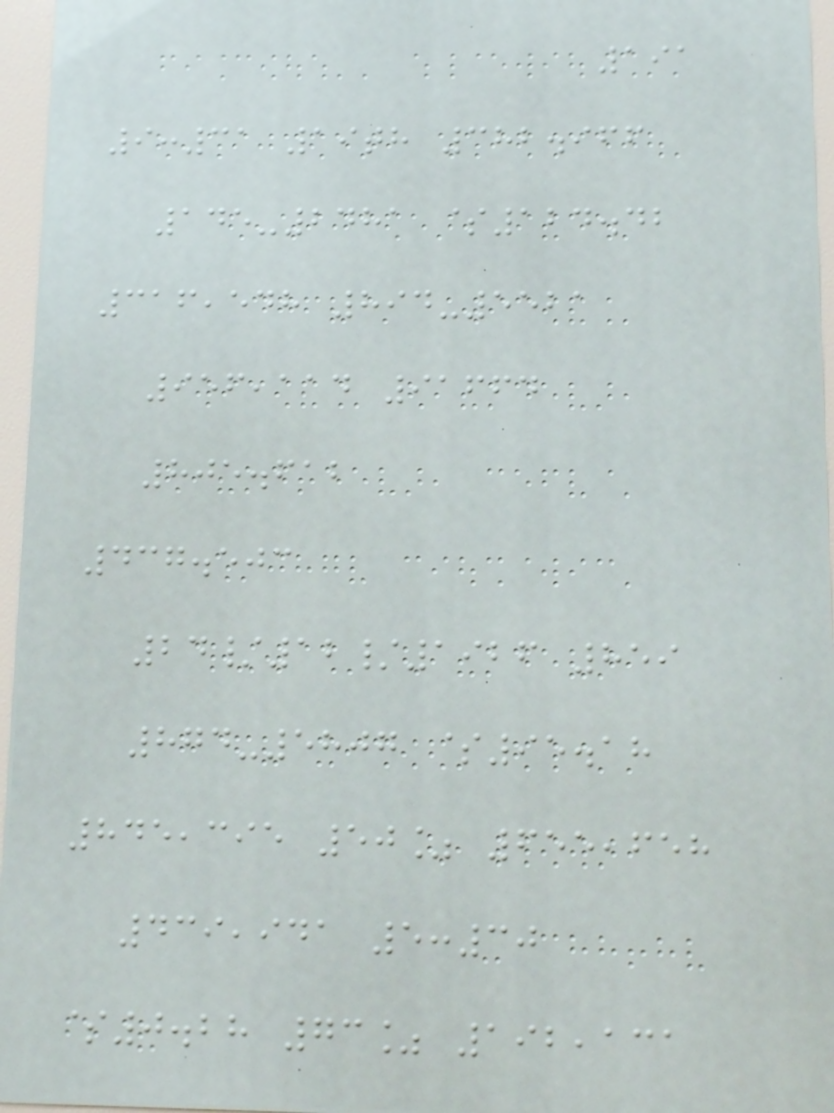191
9:31 19th 382.966
145-2481 $124.42
316,548 894-5521
956,114 91664
805.612
437.503
24/12/1926 859
874-5807 $95.18
845,395 50% 655,658
439,941 5:30
$0.28 73% 192,131
